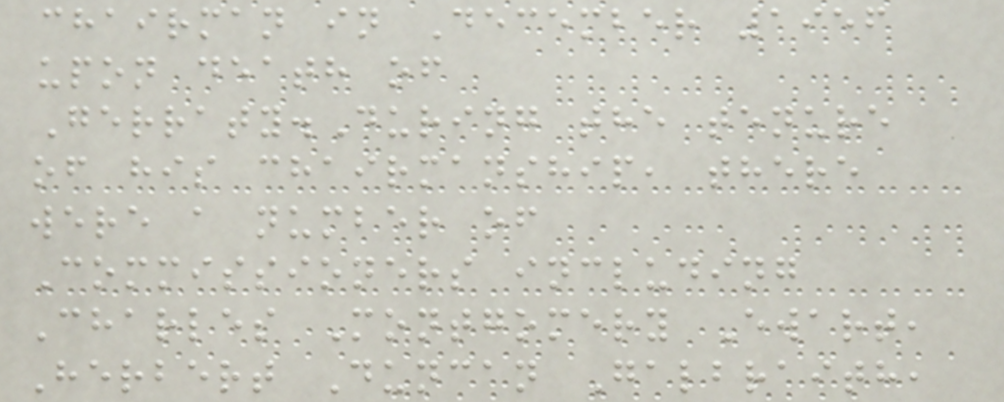chairman in December 1956
upon death of
Gerraty.During the tenure
of his chairmanship, there
were a number of
Commissioners including
Charles Montgomery Ewart,
Herbert Duncan Galbraith,
